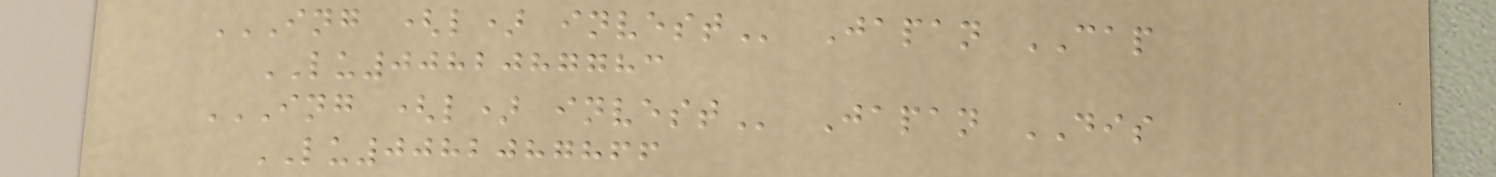ING (L) INVEST Japan CAP
LU0082087783
ING (L) INVEST Japan DIS
LU0082087866
